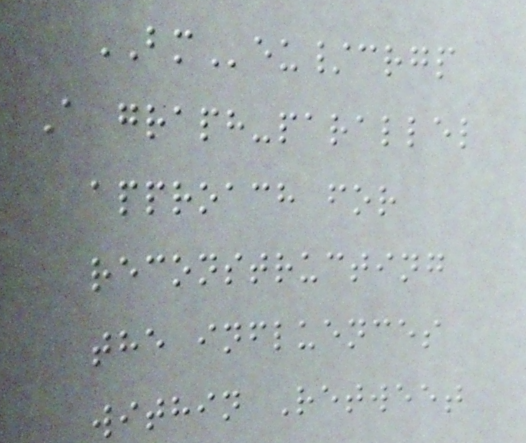BMeu/crgp
A graph-parallel
approach for
reconstructing
the influences
within Retweet
